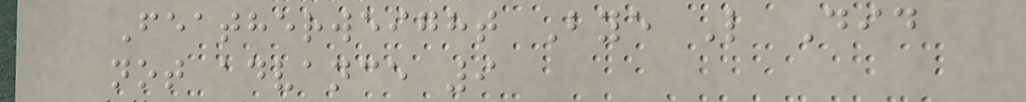Featherweight Bye L Did
not advance 9
